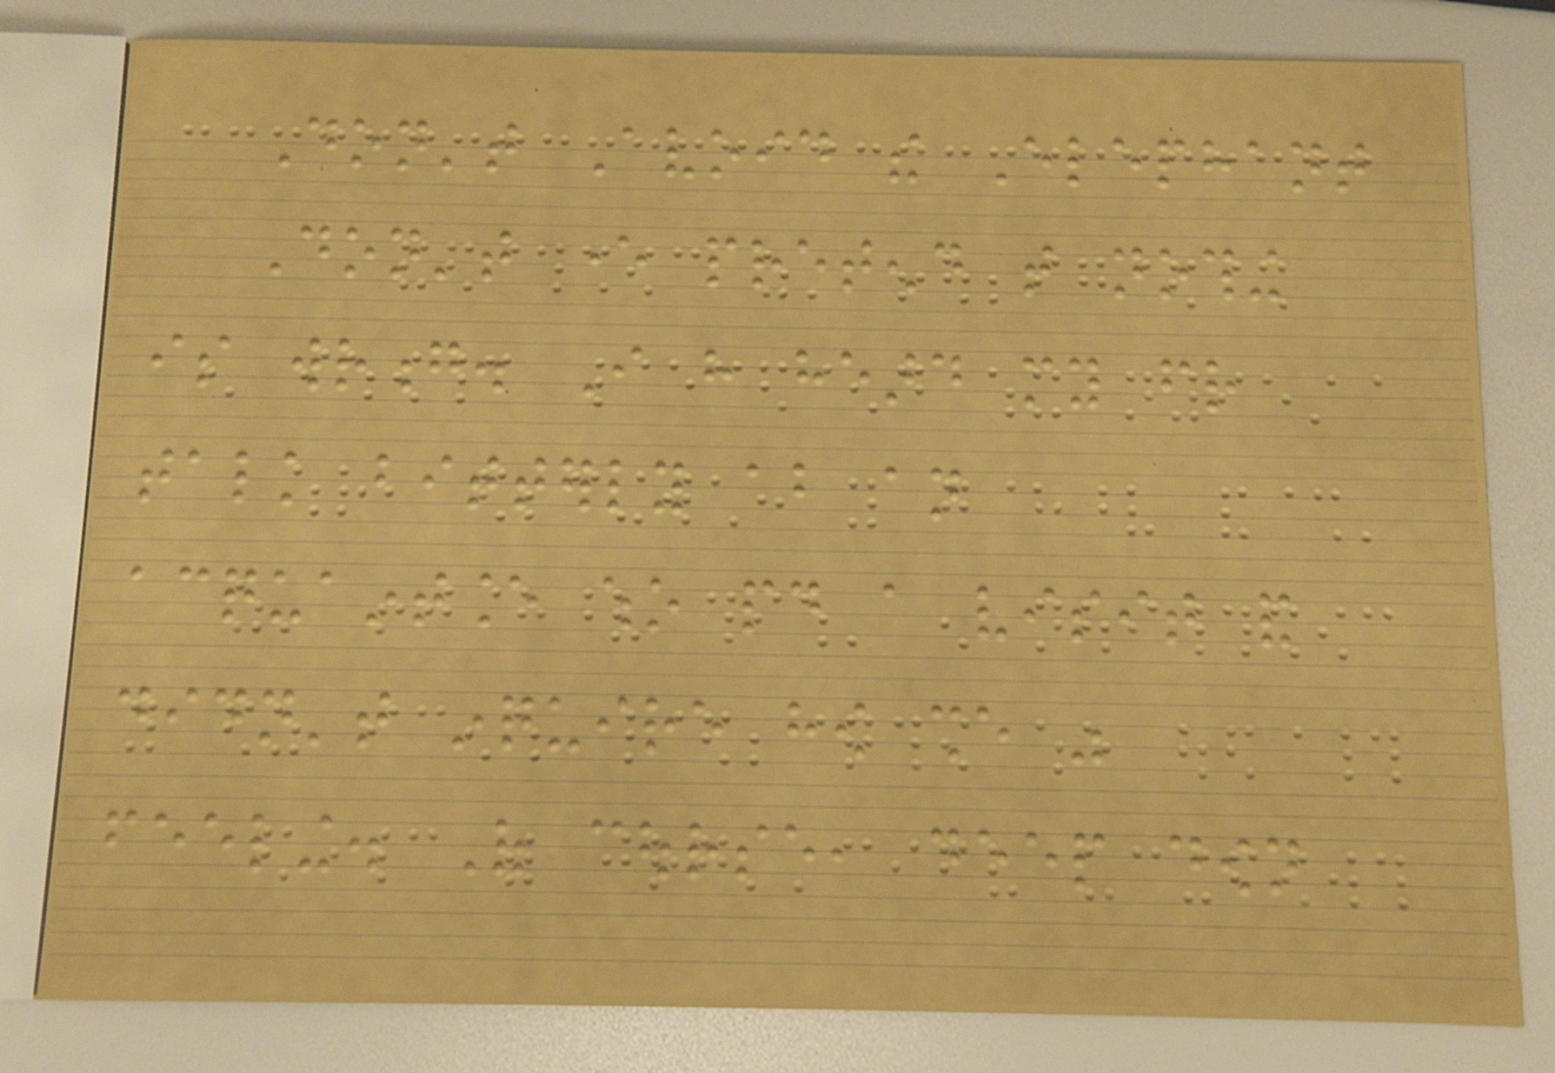Don't Avoid the Elephant
Don't ever pretend that nothing
is wrong. I have heard my friend
talk bitterly about an
acquaintance who paid a visit and
didn't inquire how she was
feeling. Of course, deep down
